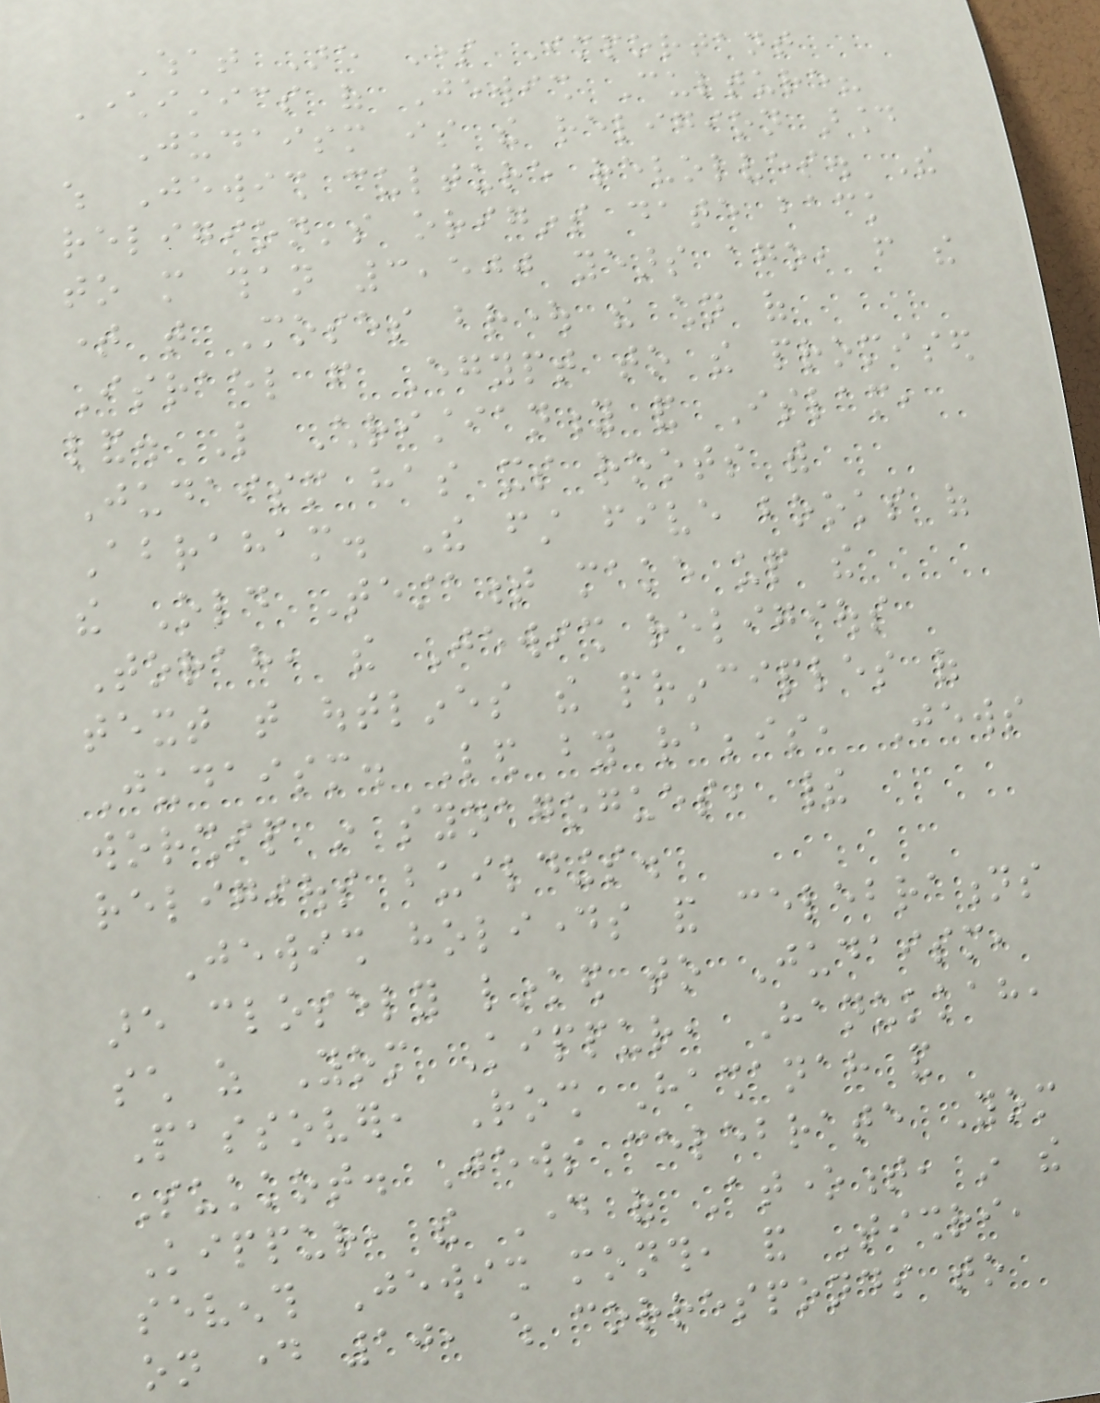What Are Some Important
Characteristics of Jewish Culture?
Judaism is the religion around
which Jewish culture revolves. The
religion's origins date back
to more than 3,500 years ago, from the
time that Moses brought the children of
Israel from Egypt to the promised
land. Like Christianity and Islam,
Judaism has its roots with
Abraham. The first five books of
the Old Testament make up the
Torah, the Jewish religious
text that outlines the principles of
Judaism. Led by rabbis, Jews
worship in synagogues, their
religious buildings.
Jewish holidays and celebrations
are closely linked to Judaism,
such as Yom Kippur, Hanukkah,
Passover, Rosh Hashanah and
Sukkot. Jews celebrate Yom
Kippur, the Day of Atonement, in the
seventh Jewish month, and Tishri,
on day 10, which corresponds to
